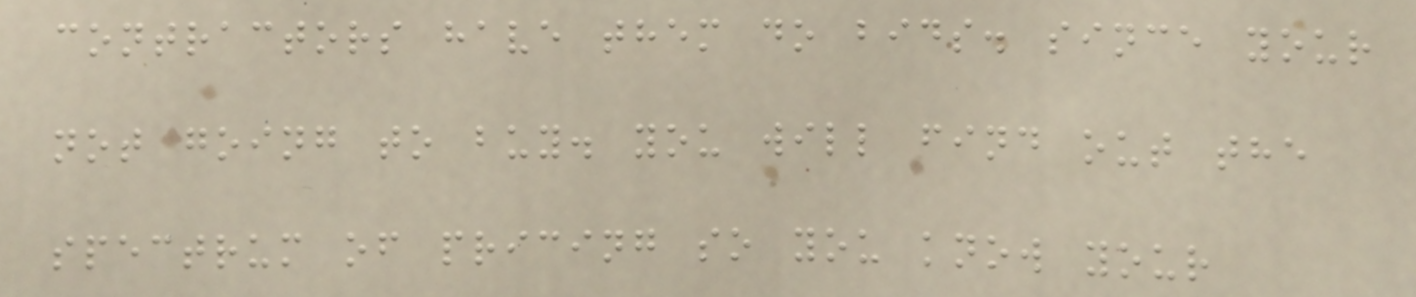contractors have them do bids. since your
not going to buy. you will find out the
spectrum of pricing so you know your
